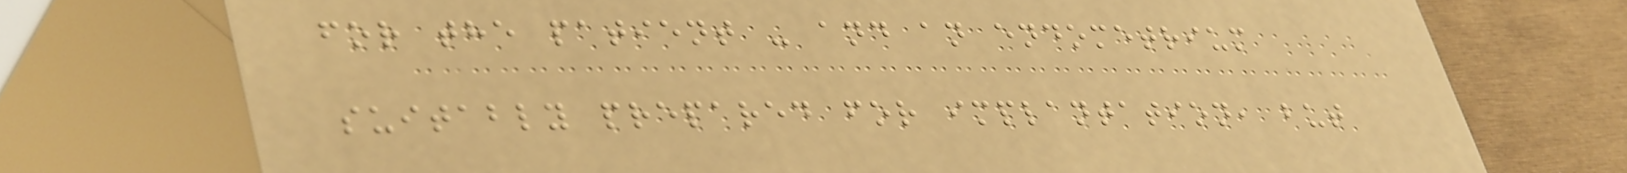for the patient - and an endometrium
suitably prepared for implantation, but
